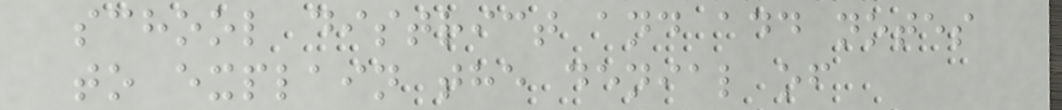school district and add notes
to explain the denial of
